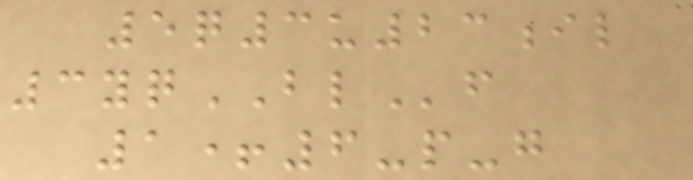5q3u23il
3yqBLf
1+6-p-g
